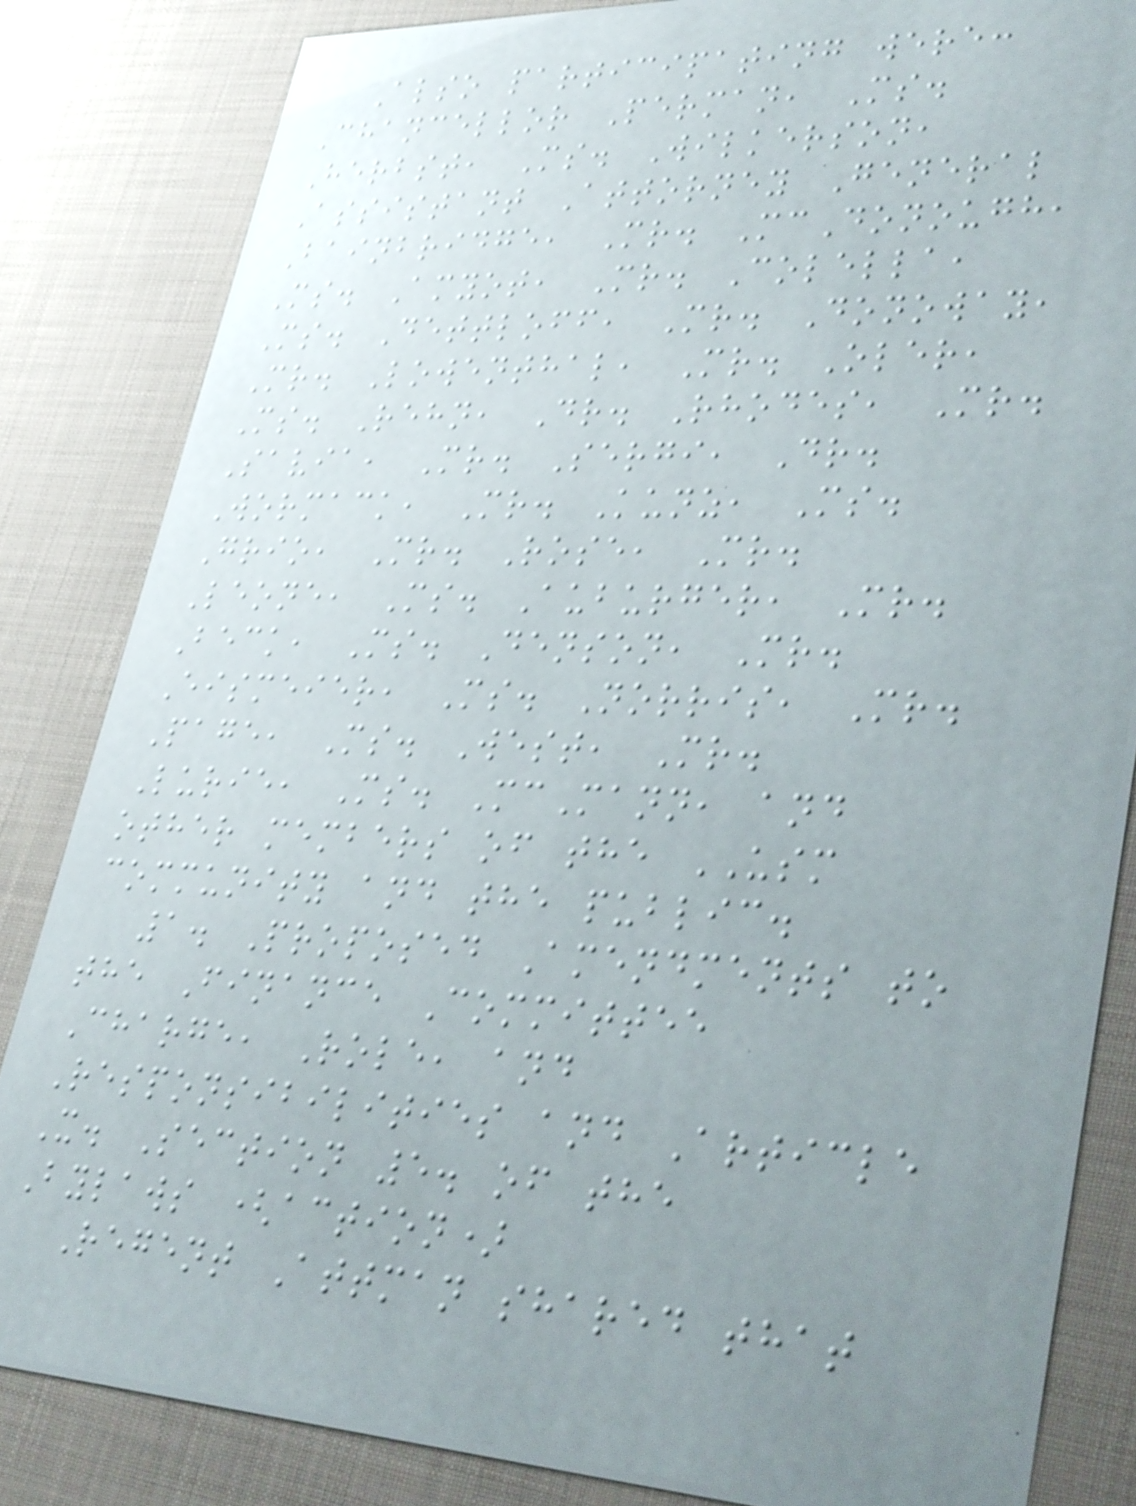Also participating were:
Chancellor Perman, Ms.
Herbst, Ms. Wilkerson,
Assistant Attorney General
Bainbridge, Mr. McDonough,
Ms. Amyot, Mr. Colella,
Ms. Dettloff, Mr. Donoway,
Mr. Lowenthal, Mr. Oler,
Ms. Rehn, Dr. Rhodes, Mr.
Savia, Mr. Sergi, Dr.
Wormack, Mr. Kunz, Ms.
Grio, Mr. Rose, Mr.
Leone, Ms. Auburger, Mr.
Beck, Ms. Denson, Mr.
Eismeier, Ms. Norris, Mr.
Page, Ms. West, Mr.
Lurie, Ms. McMann, and
other members of the USM
community and the public.
1. Proposed Amendments to
the Finance Committee
Charge, Role, and
Responsibilities and Article
X. Section 5. of the
Bylaws (action)
Regent Attman shared that
